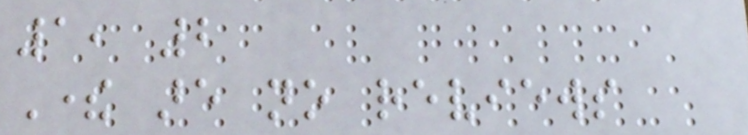1, 2
There are no reviews
